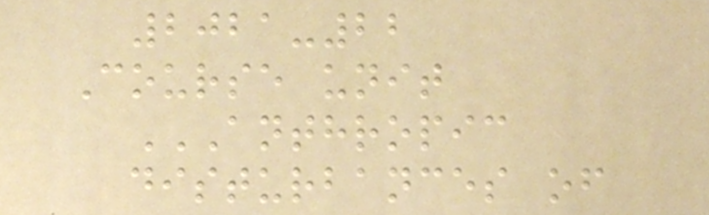2021-22
Course unit
ANTHROPIC
DISTURBANCES OF
